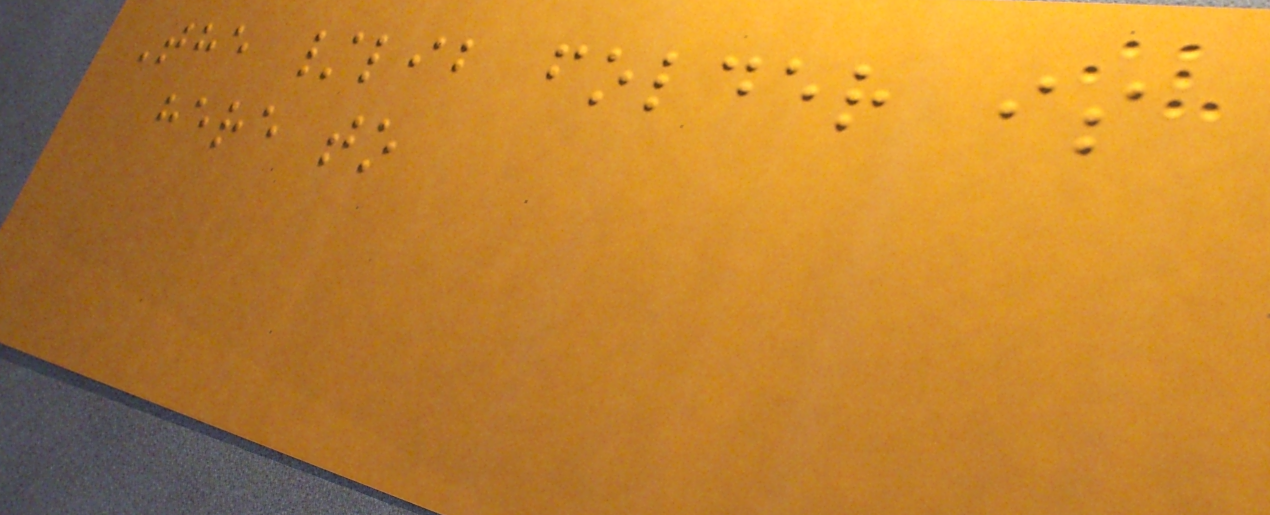The /lib folder is
here to
